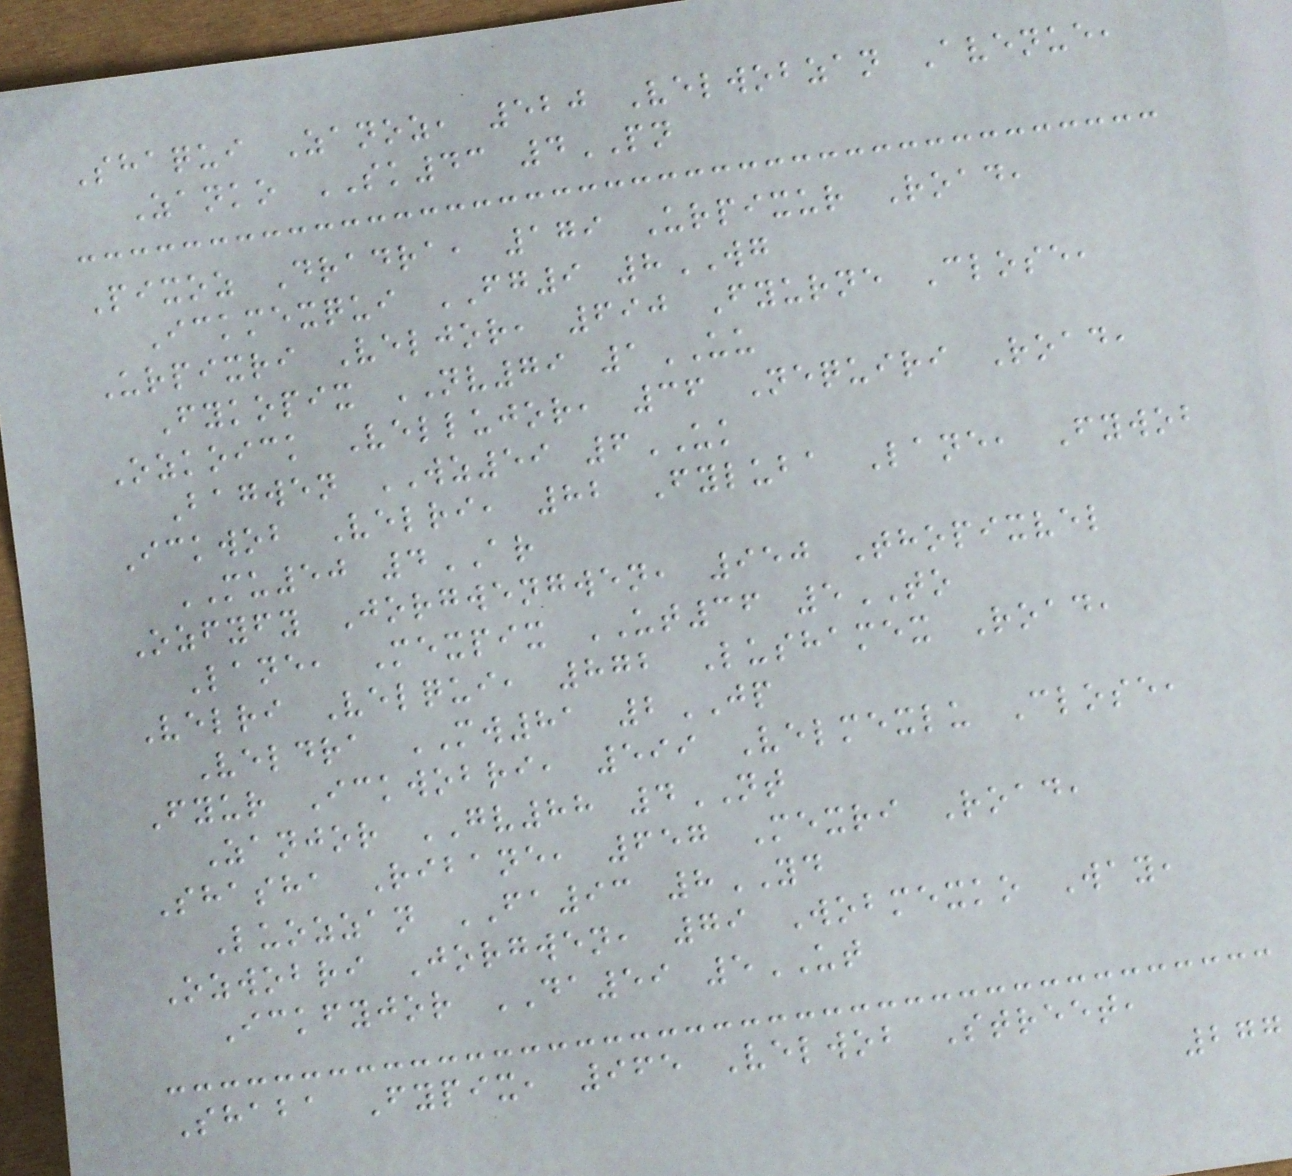Shaqui Zanoz, 520 Velwobzan Avenue,
Zanko SK43 4PN
Pixoz Dradra, 179 Urpixur Road,
Ickmexqui FG9 8WG
Urpixri Veljor, 690 Fyurne Close,
Fykopix NV79 1UU
Ozkoick Vellujor, 36 Nequiri Road,
Bagwen WZ59 6UK
Ickwob Velri, 82 Fyluba Lane, Fywob
MU50 4AR
Ozfyfy Jorgwengwen, 950 Thopixvel
Lane, Mexpix UT36 5TO
Velri Velqui, 872 Lushamex Road,
Veldra MW81 2JP
Fyur Ickwobri, 599 Velmexlu Close,
Zanjor GV88 4NT
Shasha Ribane, 657 Mexri Road,
Luozzan FA93 8YD
Ozwobri Jorgwen, 79 Wobmexko Way,
Ickfyjor DA59 5UT
Shaba Fypix, 965 Velwob Street,
277
